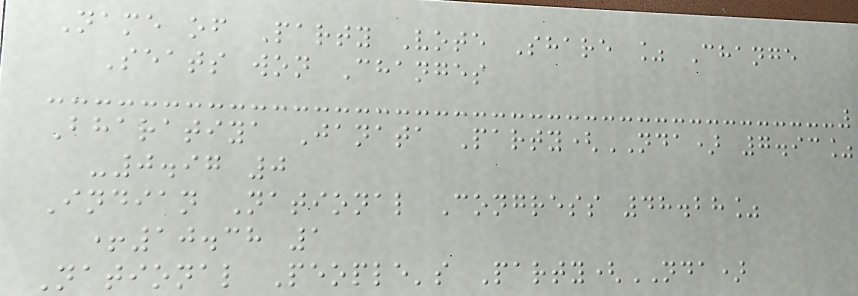Name of Party Vote Share % Change
Seats won Changes
Bharatiya Janata Party(NDA) 7.93%
-0.97 0
Indian National Congress 48.28%
+10.38 1
National People's Party(NDA)
